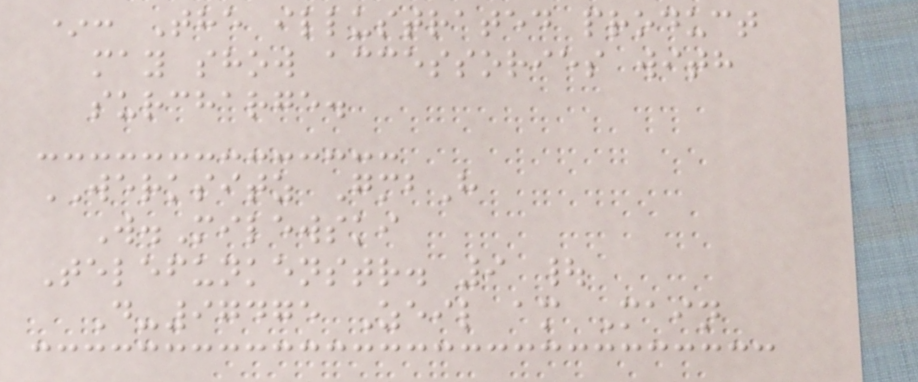*: The illustrated product
may show accessories with
surcharge.
WERKSITZ GmbH
W.Milewski
Telefunkenstr. 9 |
D-97475 Zeil am Main
